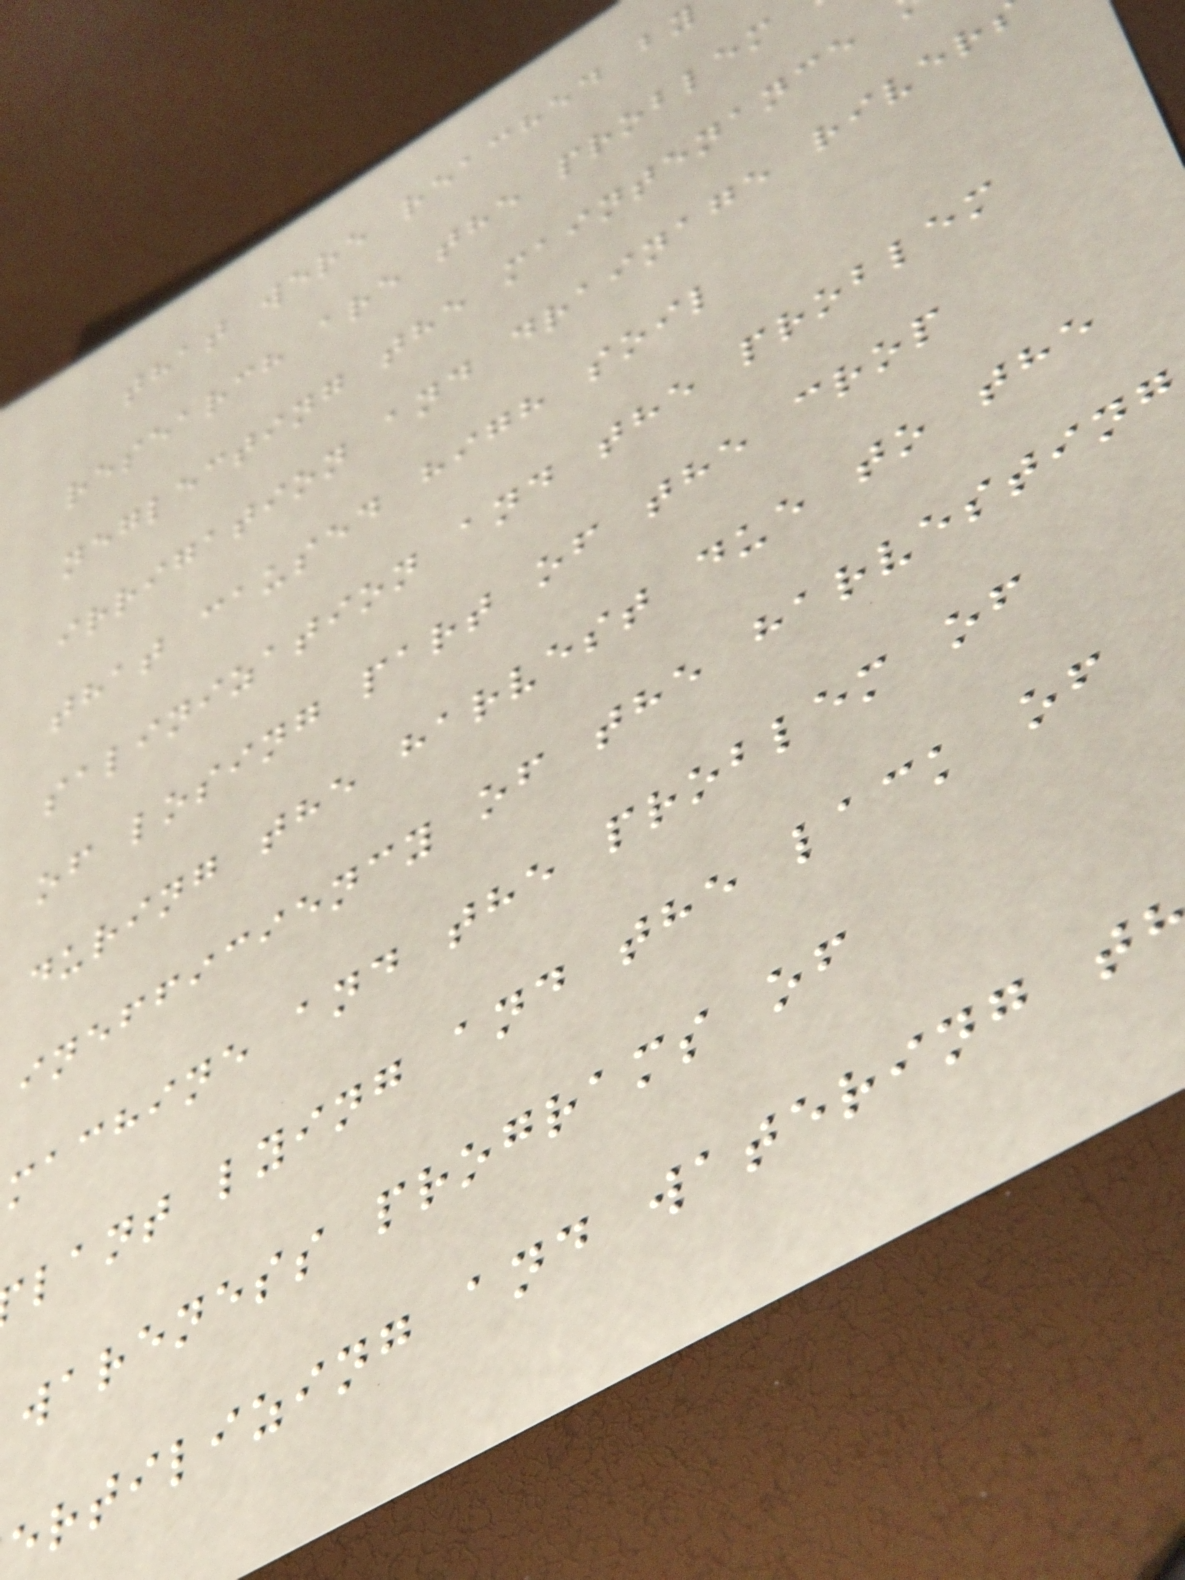that were reached by
research are the problem
neglecting the maintenance
irrigation and drainage river
that caused high soil
salinization and the problem
of losing part of the crop
during the harvest due to the
inefficiency of the harvesting
machine and the problem of
lant lying and the lack of
wareness programs of
ertilizing and watering t
